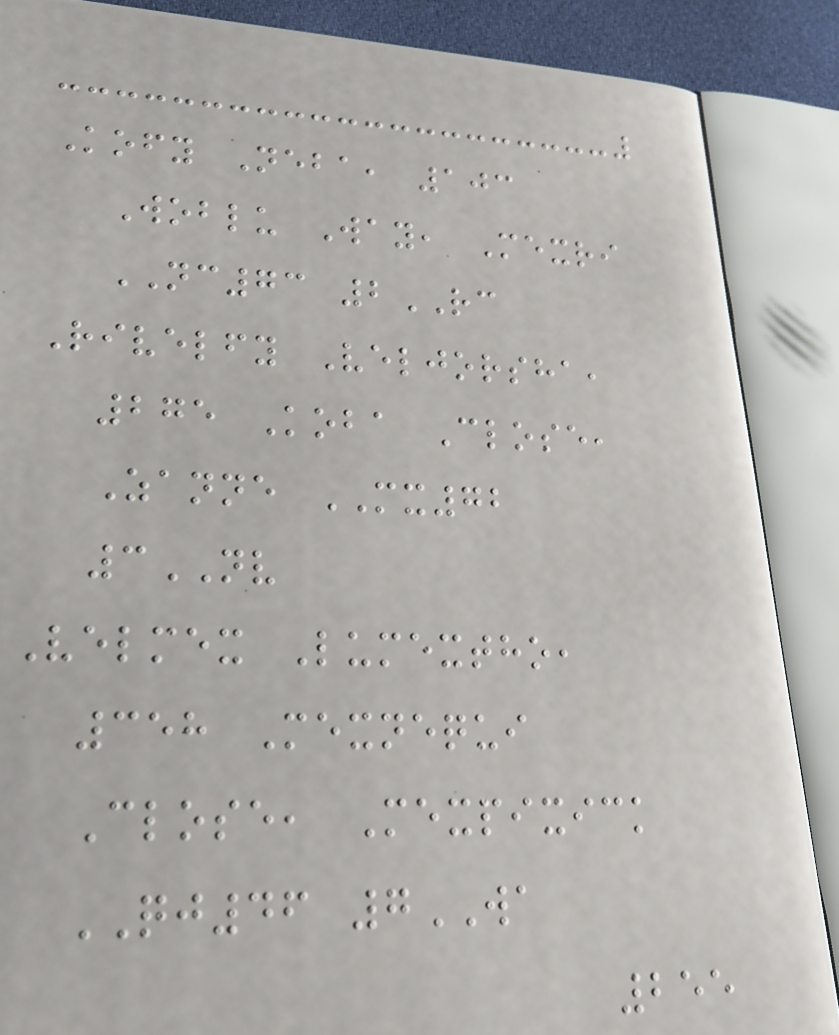Kofy Neba, 103
Woblu Way, Mexri
NC73 2RC
Rivelfy Veljorsha,
275 Koba Close,
Zanne MX72
3NV
Velmex Lumextho,
358 Mexnequi
Close, Mexpixick
QJ46 7WA
255
